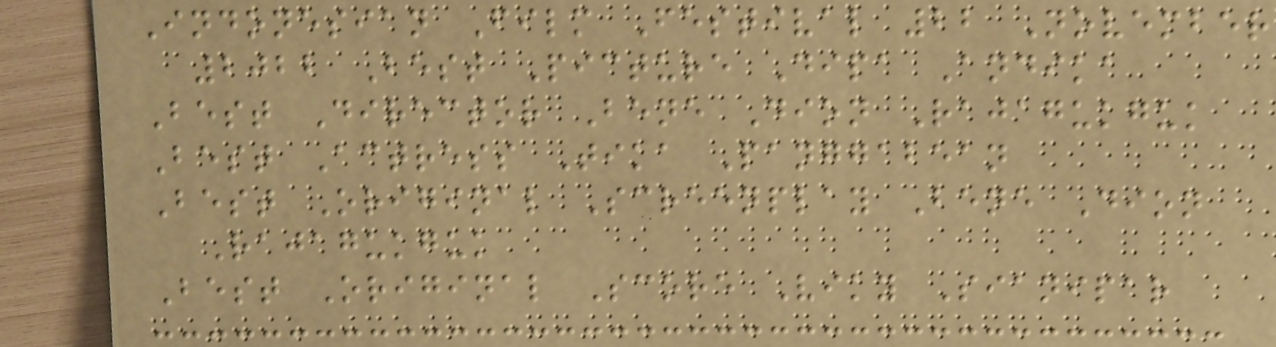Indonesian Film Festival 22 November
2022 Best Picture Dipa Andika
Best Director Bene Dion Rajagukguk
Best Actress Tika Panggabean
Best Original Screenplay Bene Dion
Rajagukguk
Best Original Score Viky Sianipar
